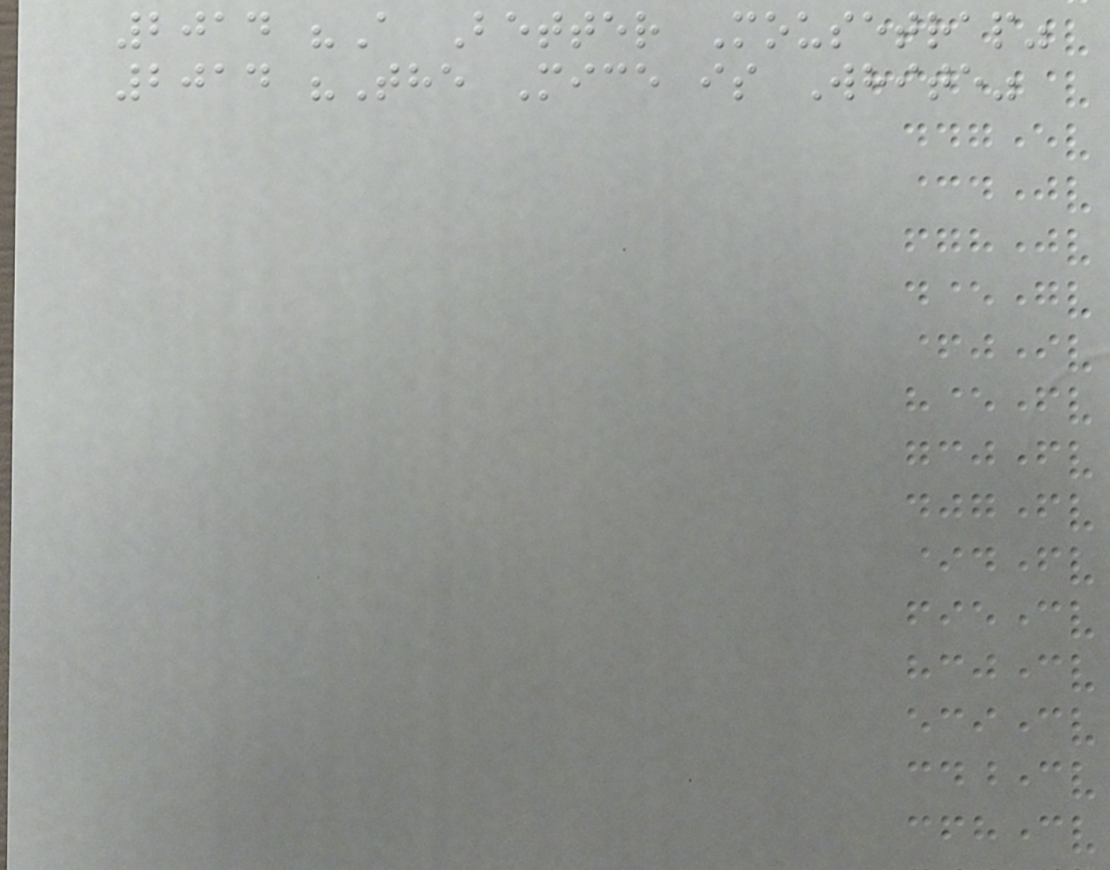2014 "A Better Mousetrap"
2014 "The Mice is White"
